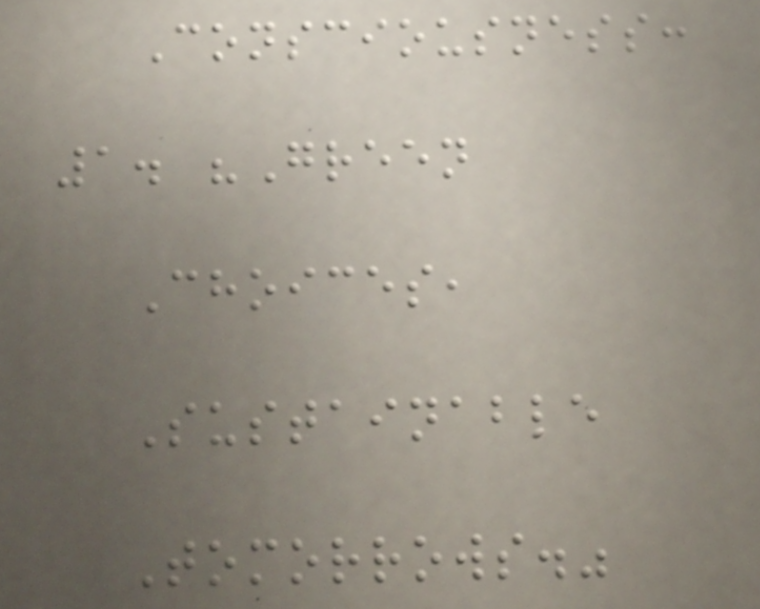Consciousness:
1. "Green
Choices,
Sustainable
Tomorrows."
